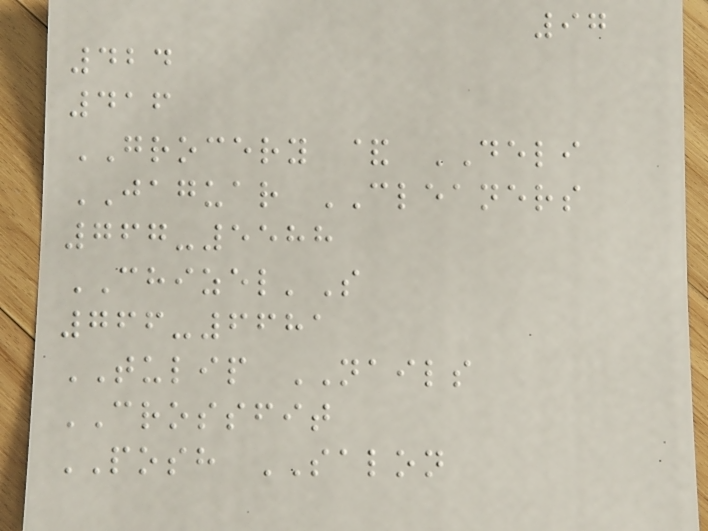97
424
416
GROCERY & DELI
JAGUAR CLEANERS
767-5588
CHIZEL'S
766-6681
TULIP NAILS
CROSSFIT
POSH SALON
